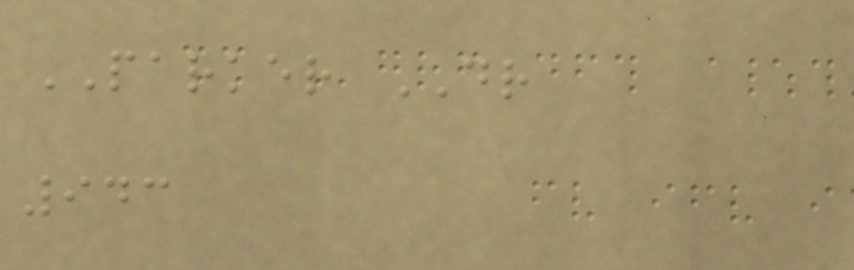PARKER DR
943
